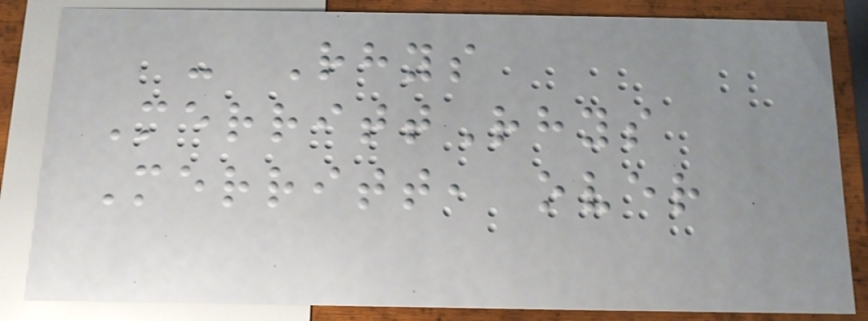- Rhys
MerrittRhys
Merritt, over
